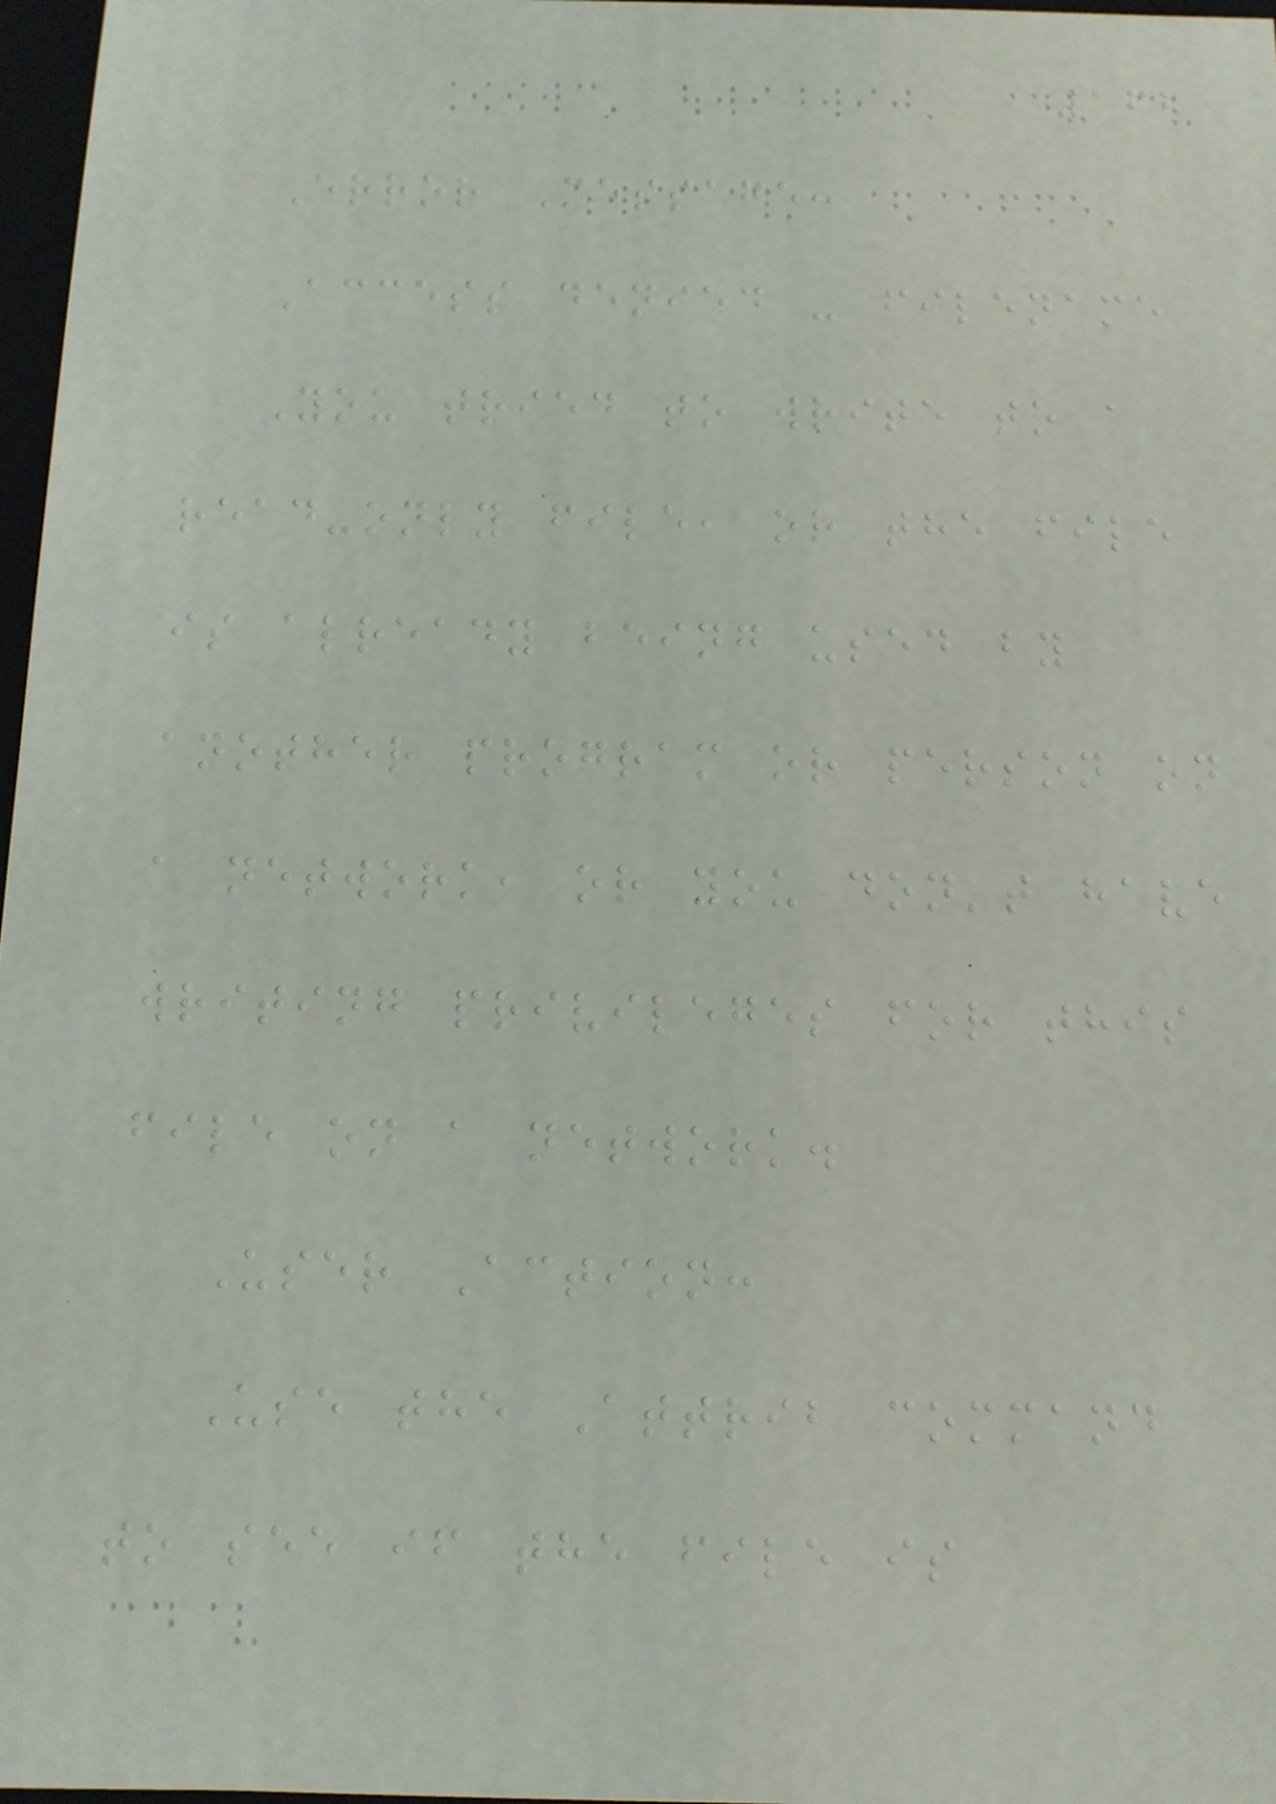162
Error Message:
Access denied - filename
You tried to write to a
read-only file, or the file
is already being used by
another program or person on
a network, or you don't have
writing privileges for this
file on a network.
User Action:
Use the Attrib command
to see if the file is
